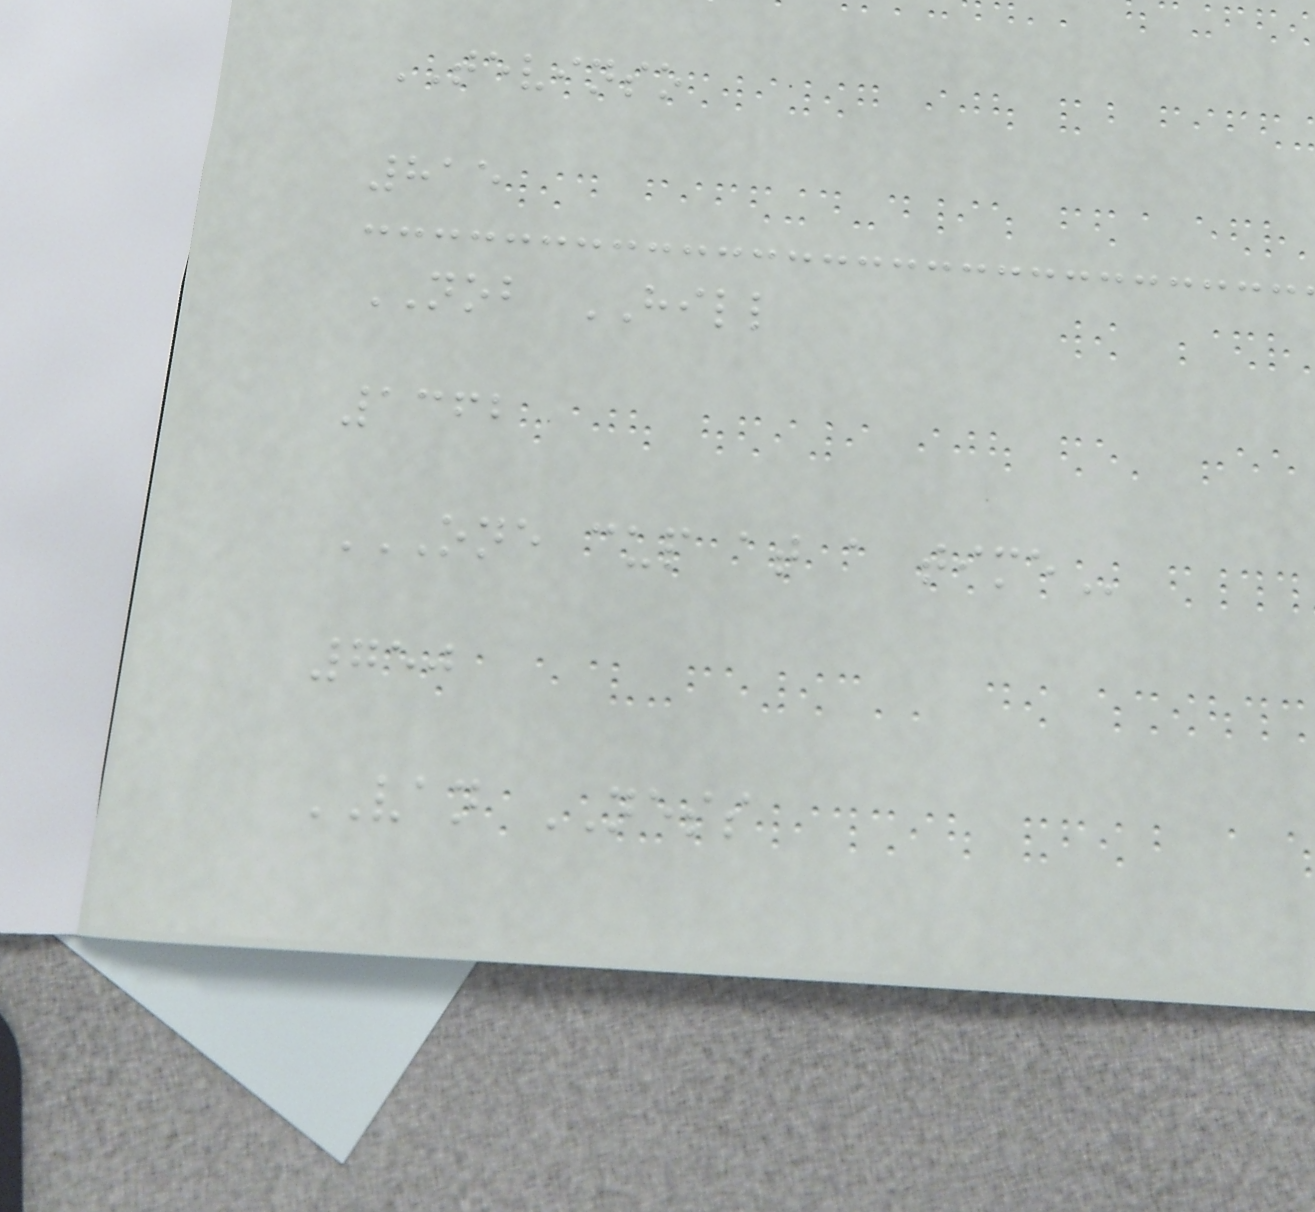TEVINSO
815
NOB HILL
1362
ONE CUP AT A TIME
750
VAN NESS
